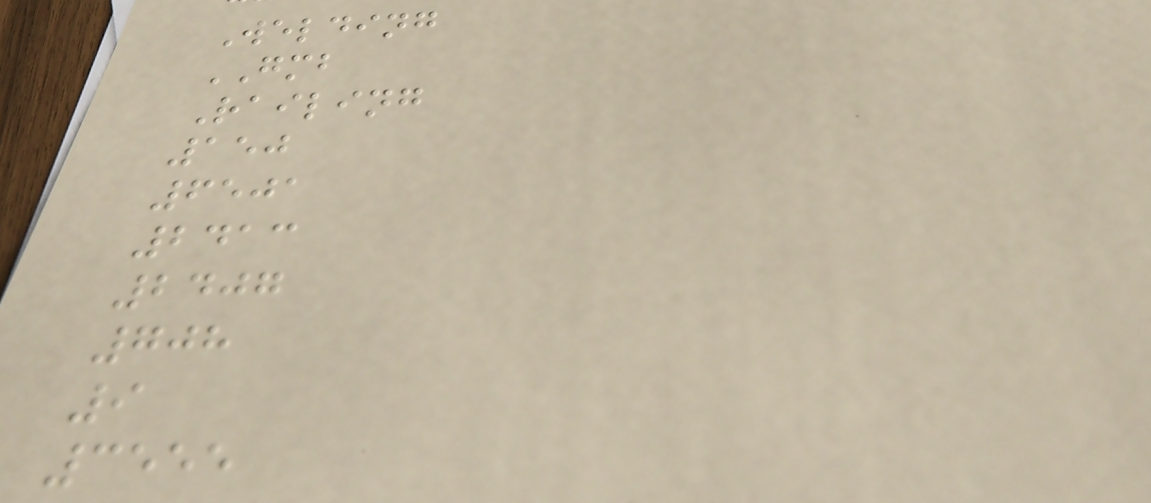Welding
GMB
Railing
150
6501
2413
2407
708
9
3555
